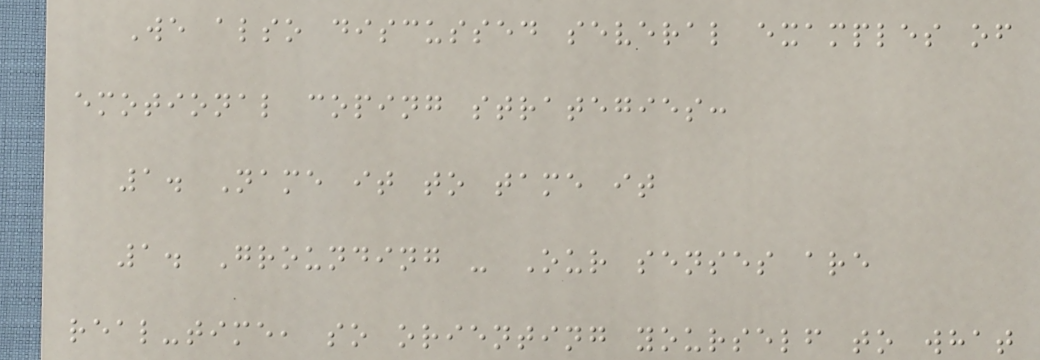We also discussed several examples of
emotional coping strategies:
1. Name it to tame it
1. Grounding - Our senses are
real-time, so orienting yourself to what
